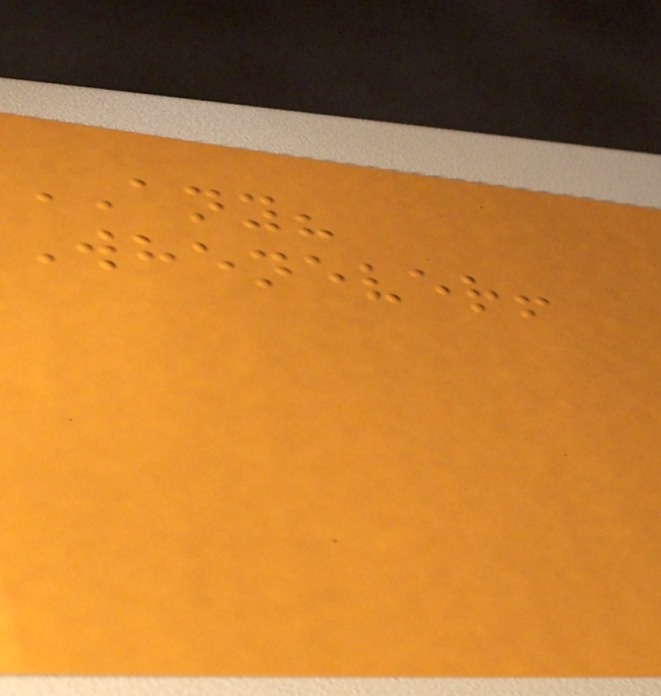ANY?
Whenever!
